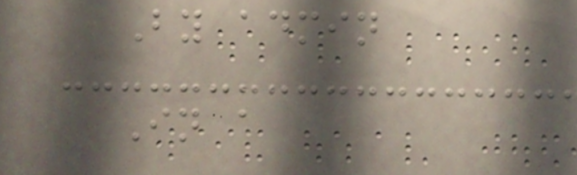By admin
In a
